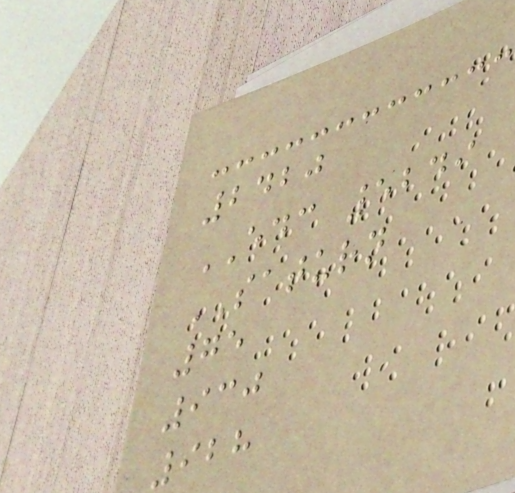2420
EDC 5249
SATURN
75
930
928
